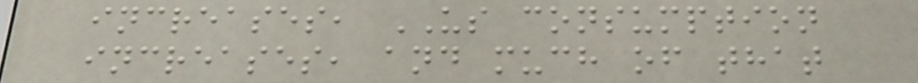increases, US consumption
increases, and much of that
